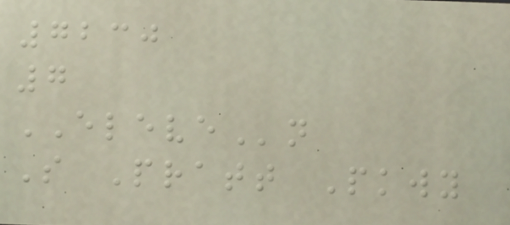7230
7
ELEVEn
S Pratt Pkwy
